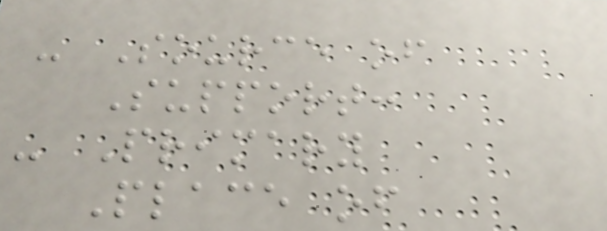- Source of
Support:
- Primary
Place of
